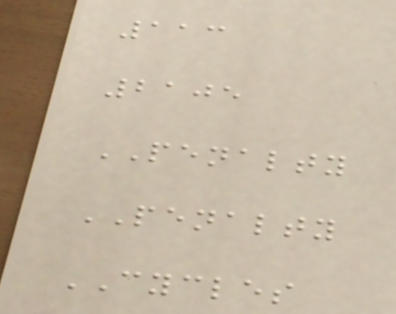113
2105
PENALTY
PENALTY
CYCLES
